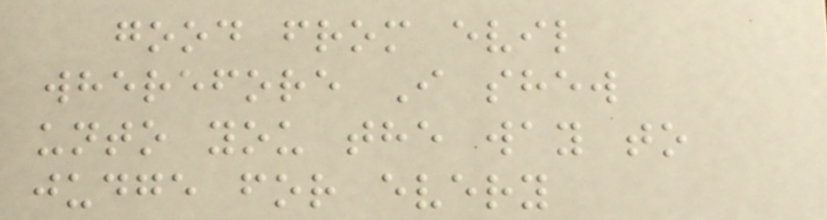good from evil
wherefore I shew
unto you the way to
judge for every
